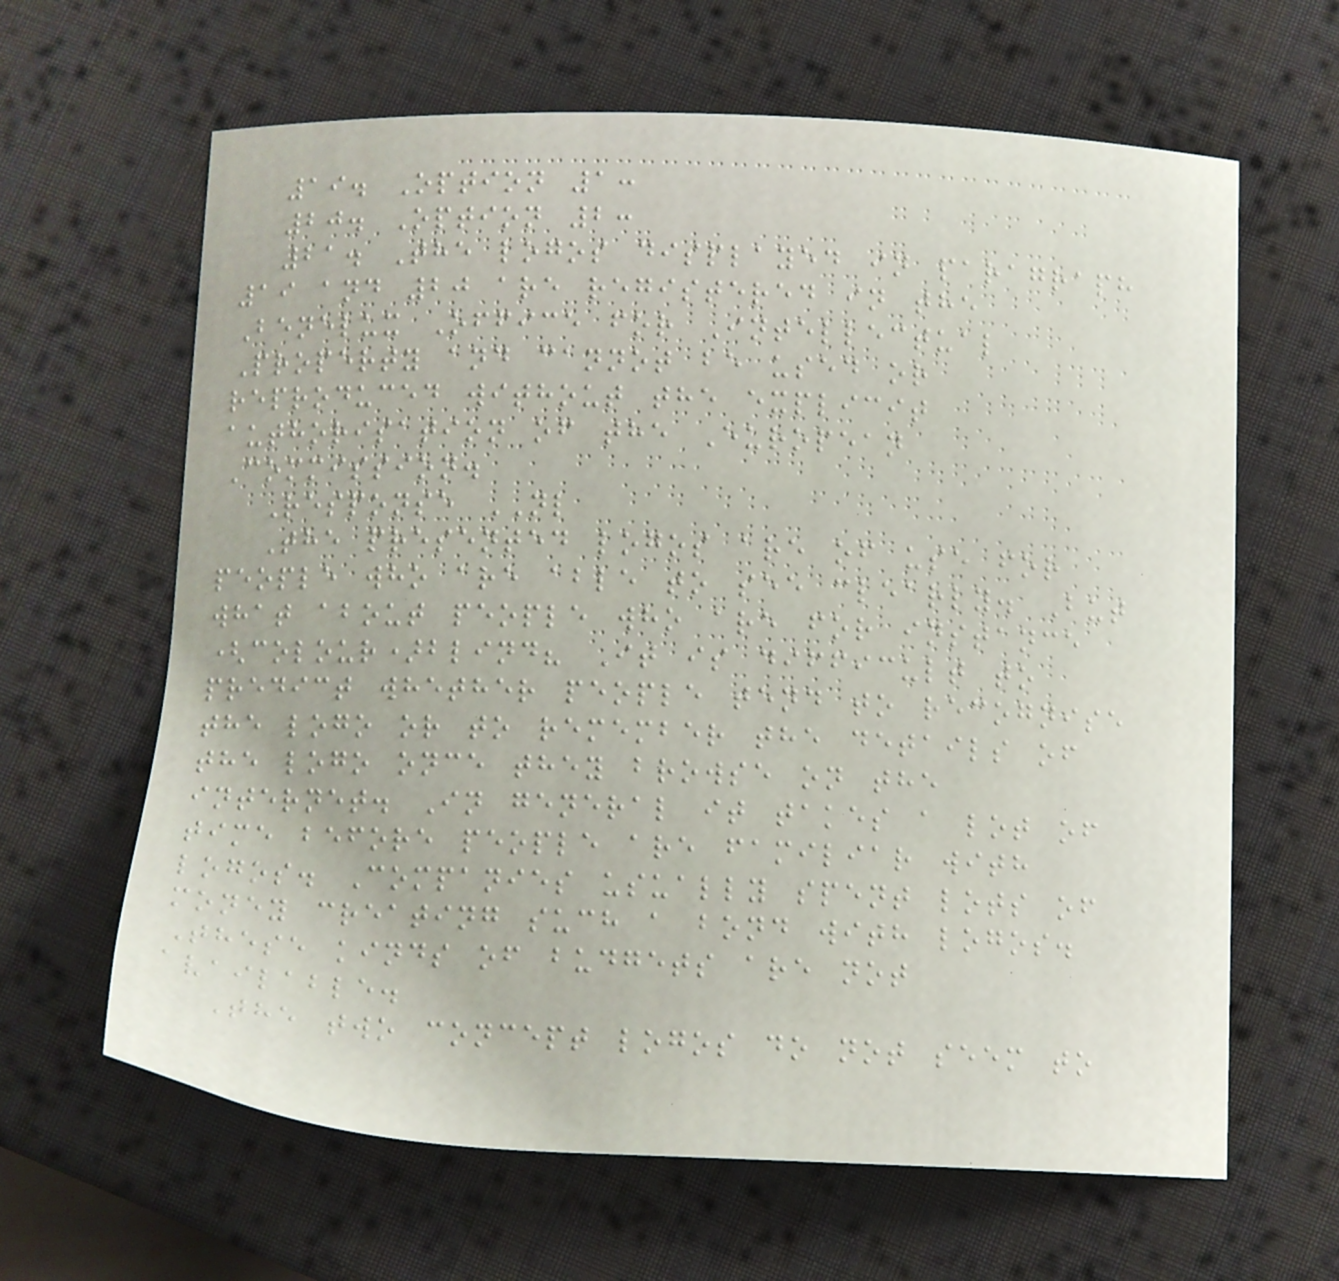19. Option 1:
20. Option 2:
21. The logos displayed in paragraph
19 and 20 are registered in the
Benelux Office for Intellectual
Property and cannot be used or
reproduced without the explicit
authorisation of the European
Commission.
Response NL
The presented logos are of use for
people who are able to see clearly. But
what about people who are for instance
(colour)blind? It is difficult to
predict whether people tend to recognise
the logo or to remember the details of
the logo once they browse on the
internet. In general it takes a lot of
time before people are familiar with
logos. Companies usually spent lots of
money creating such a bond with logos.
These kinds of budgets are not
available.
The two concept logos do not seem to
